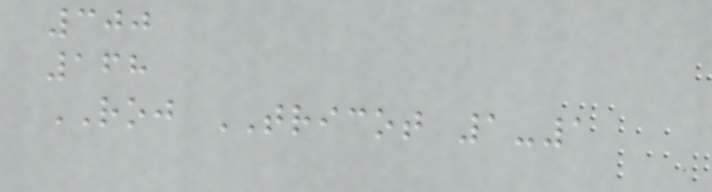300
168
ROJ TRICOT 1-1
